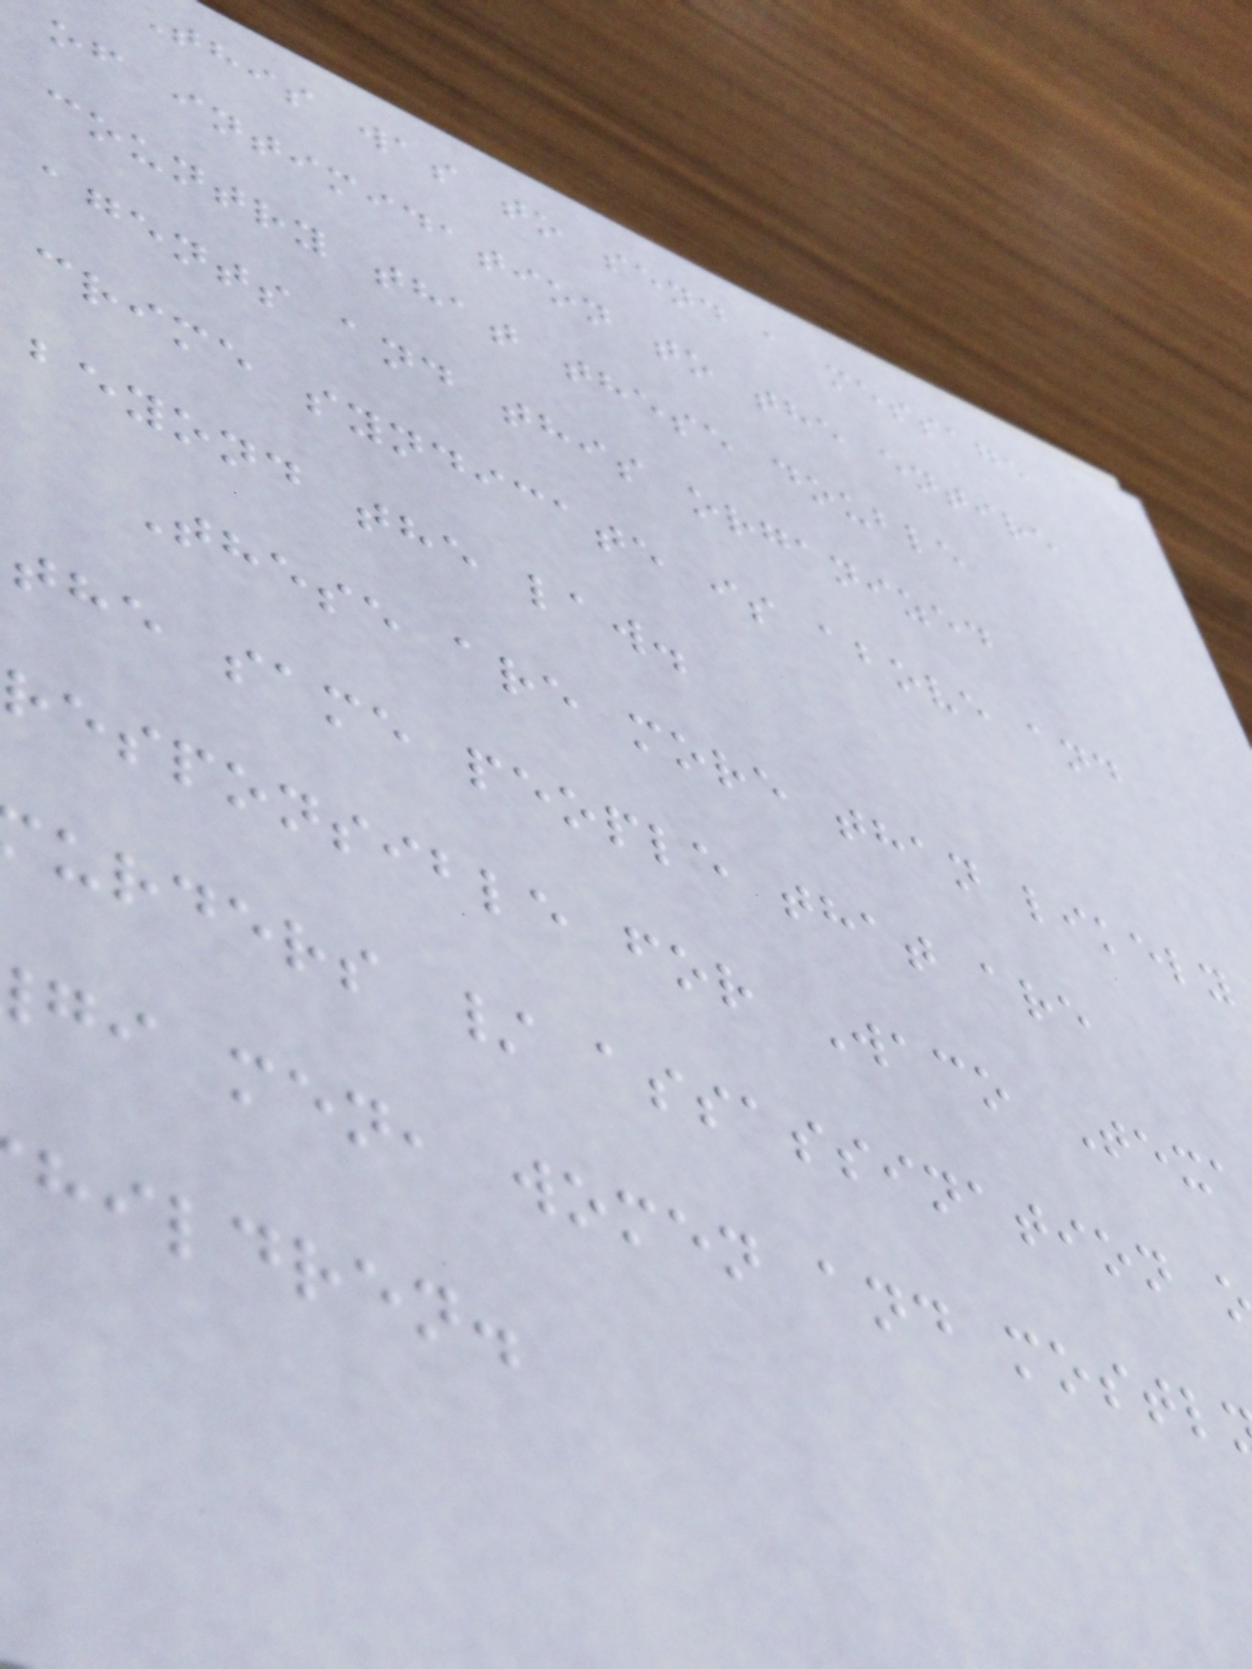this was to send a message
of intimidation to the entire
country that these double
agents and this organized
crime syndicate is above and
beyond the law.
These are more than likely
the same people that are
responsible for Waco Texa
urders / assassination
gi men, women and mostl
hildren.
